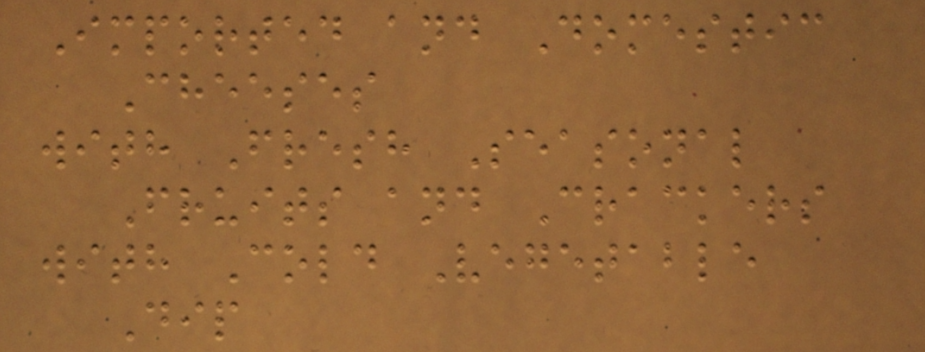Imported and Domestic
Cheeses
with Fresh Seasonal
Fruits and Crackers
with Cold Vegetable
Dip
